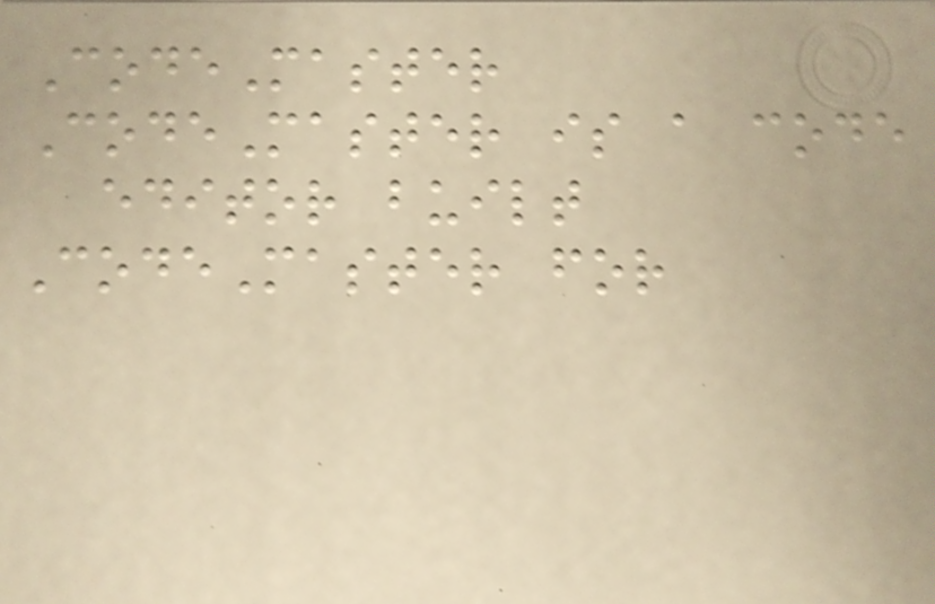CodeMaster
CodeMaster is a code
editor built
CodeMaster for
